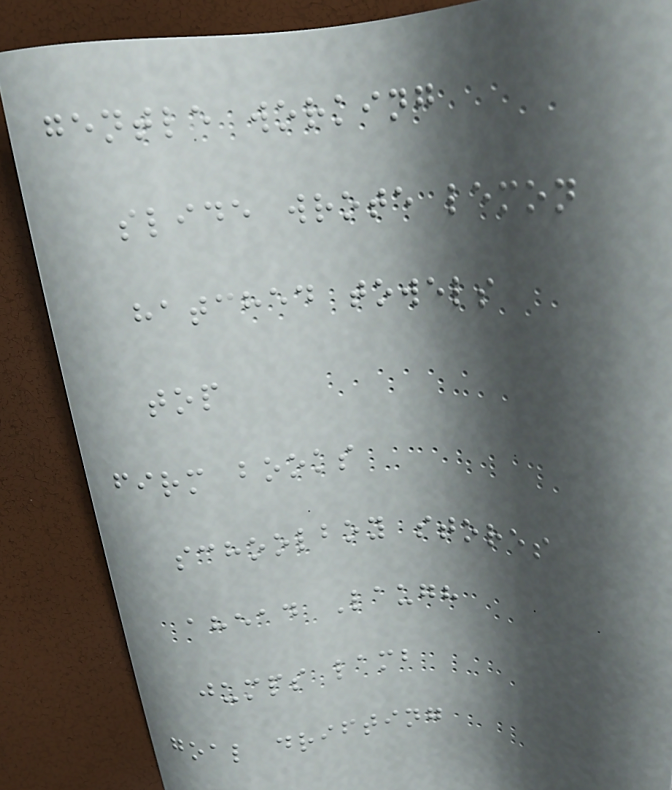gentle working
slide wrote lemon
hatched towels
top
firm books
schoolboy stores
ahead Laugh
jumps lamb
goal drifting
